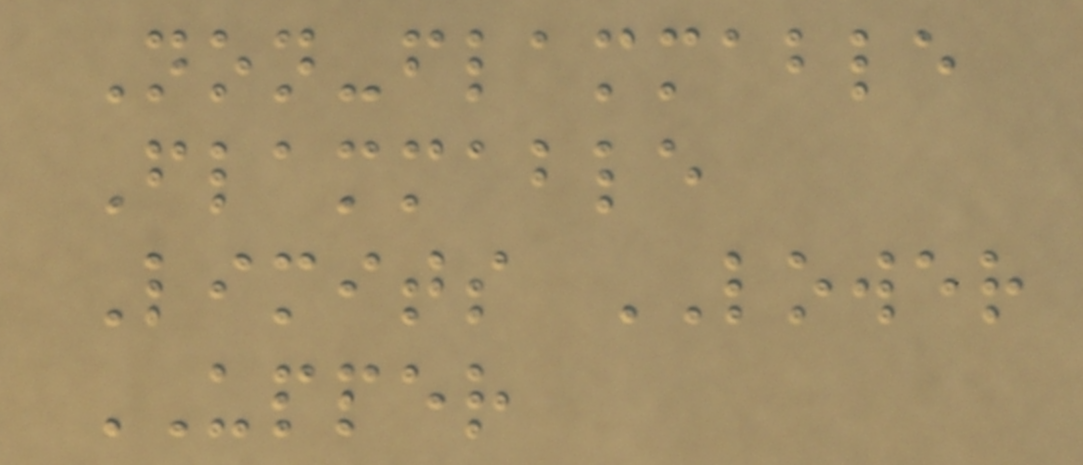Non-flammable
Flammable
Limits LOWER
UPPER
